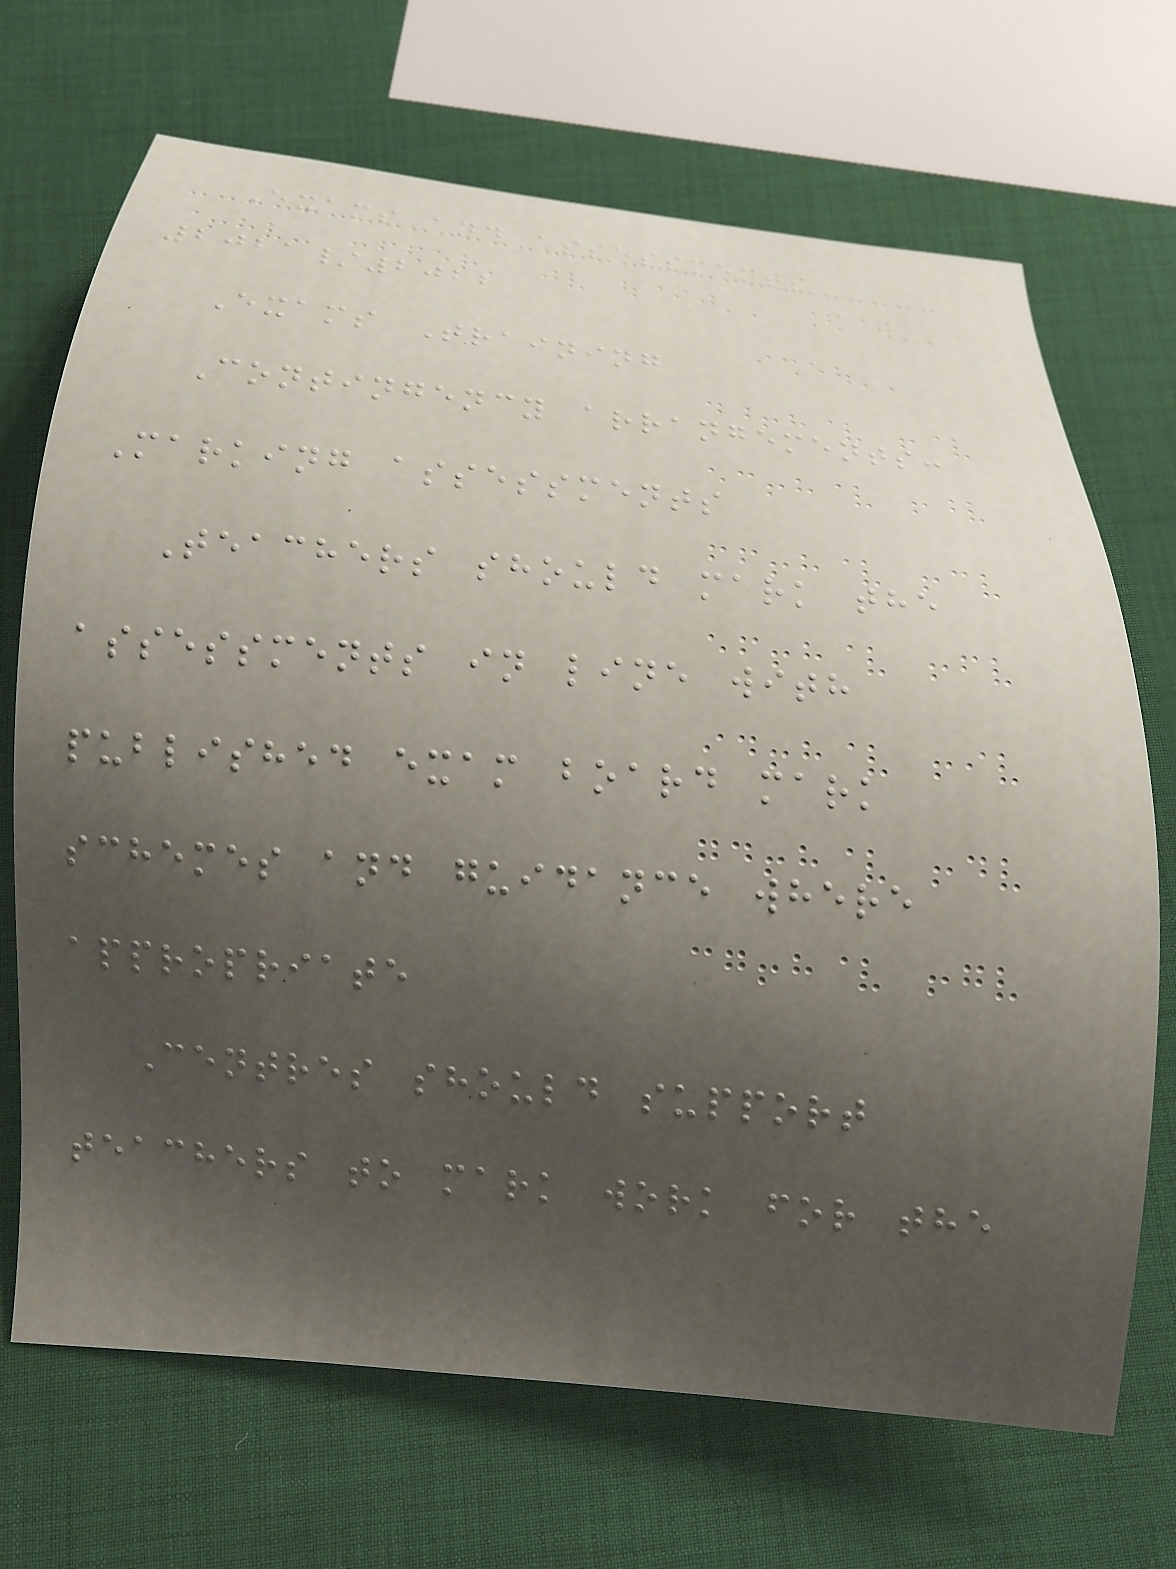Exams and assessments
2021/2022
Exams Training
Contingency arrangements:
Marking assessments
Teachers should mark the
assessments in line with
published exam board mark
schemes and guidance where
appropriate
Centres should support
teachers to mark work for the
